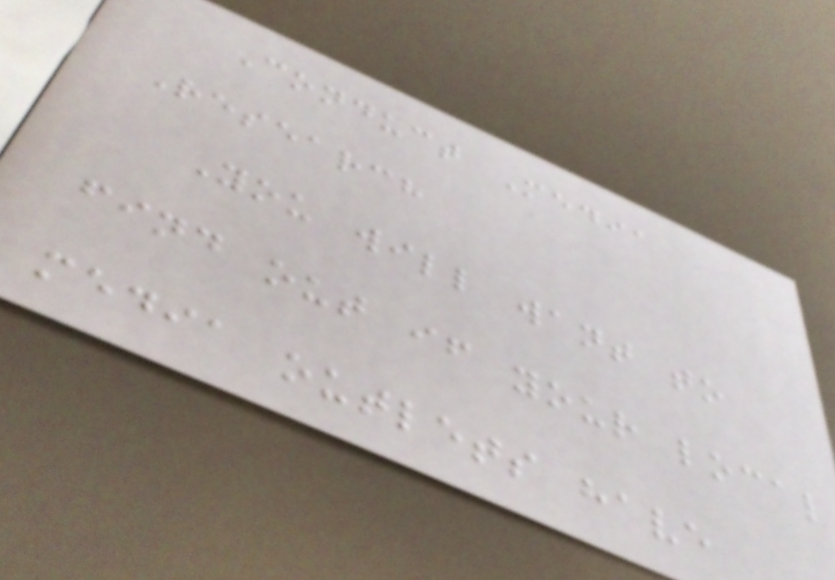Conduct Media
Research
You will want to
find out if your local
media outlets have
